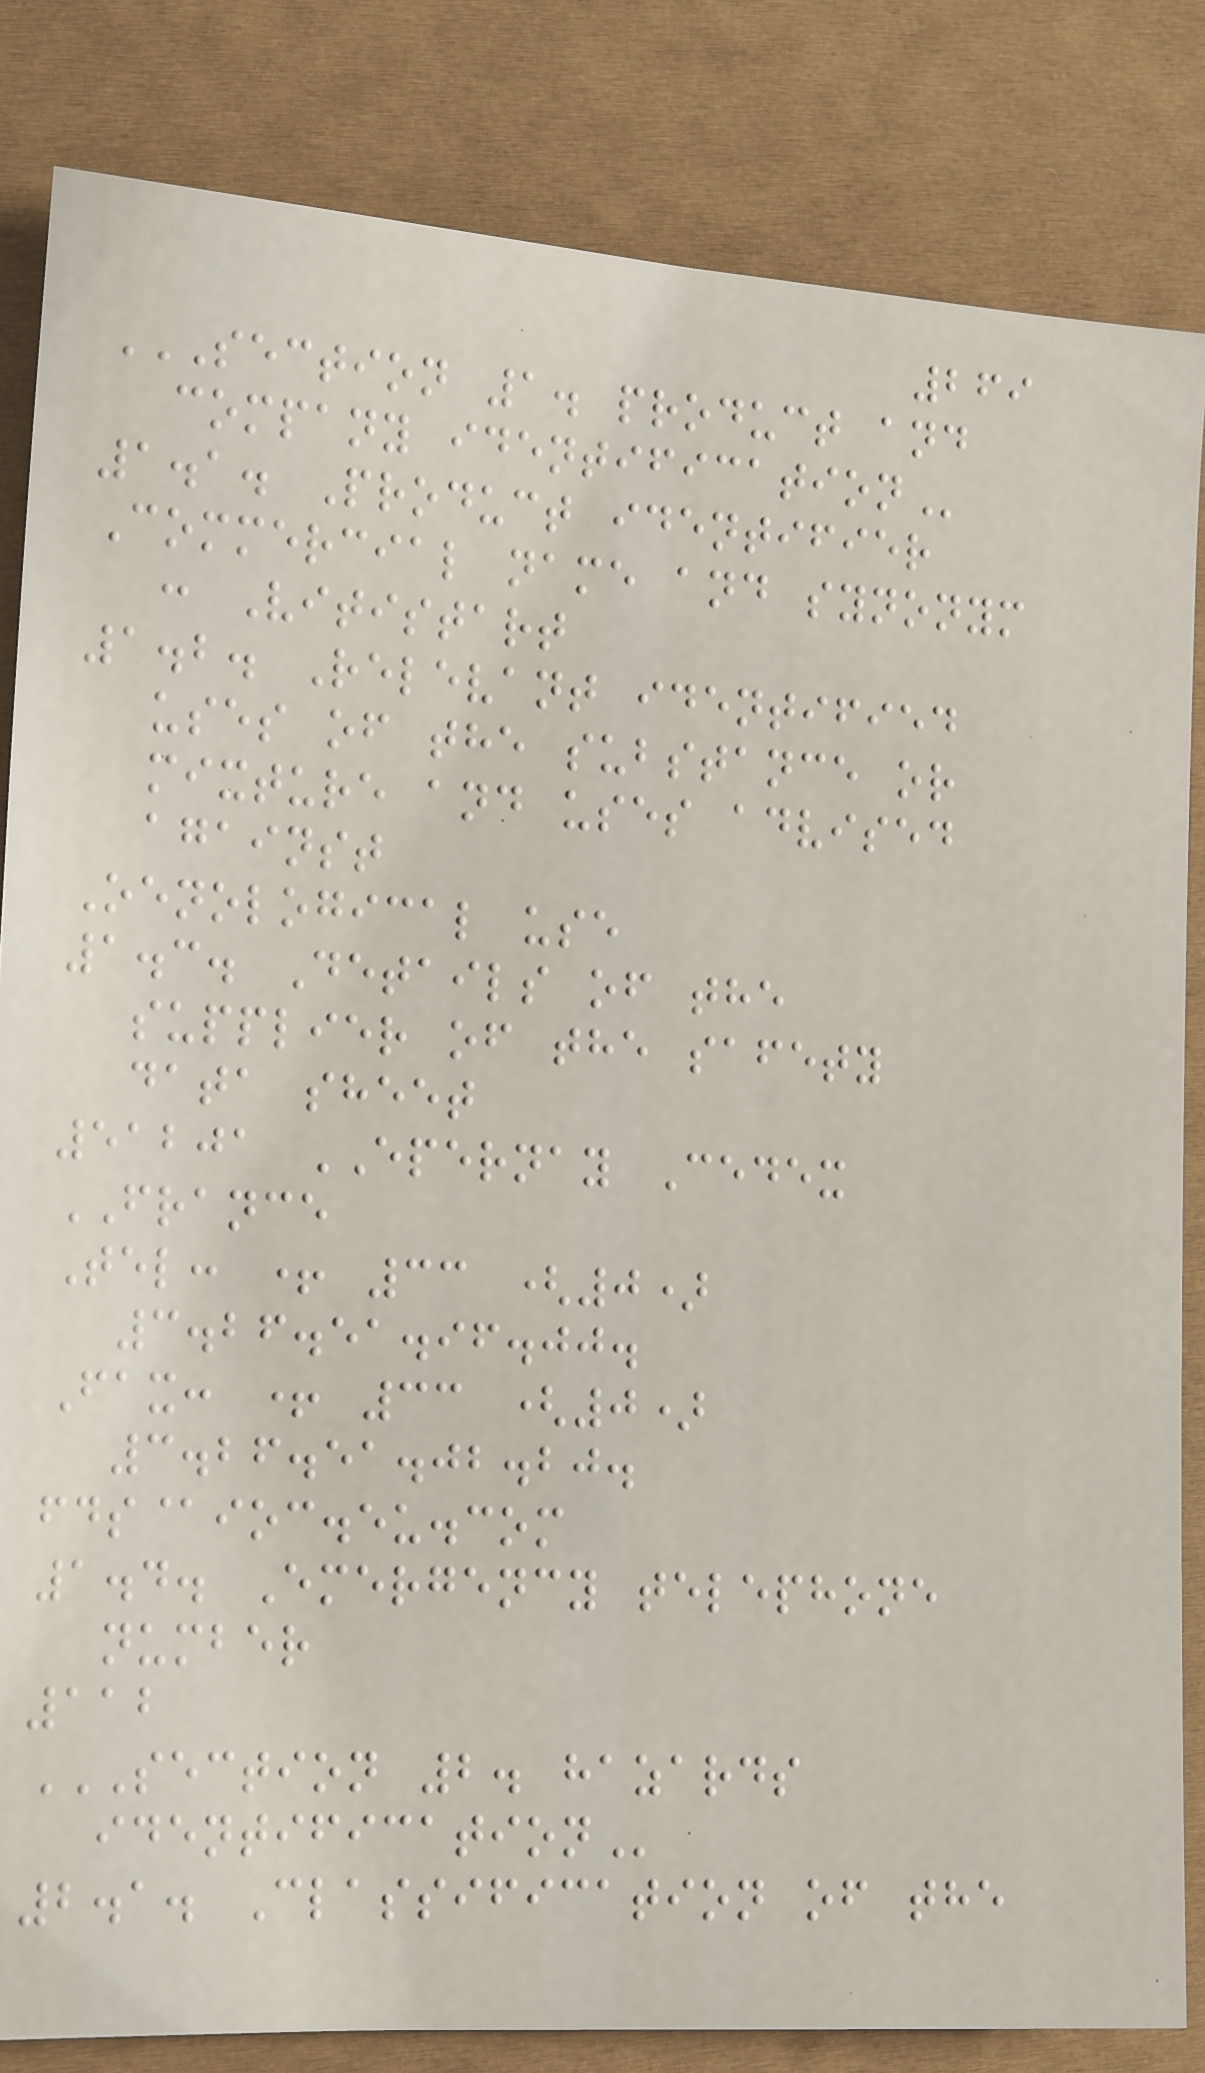269
SECTION 1. PRODUCT AND
COMPANY IDENTIFICATION
1.1. Product identifier
Commercial name and synonym
: Vitistart
1.2. Relevant identified
uses of the substance or
mixture and uses advised
against
Oenological use
1.3. Details of the
supplier of the safety
data sheet
51201 EPERNAY Cedex
FRANCE
Tel: + 33 (0)
3.26.51.96.00.
Fax: + 33 (0)
3.26.51.02.20.
fds@ioc.eu.com
1.4. Emergency telephone
number
112
SECTION 2. HAZARDS
IDENTIFICATION
2.1. Classification of the
